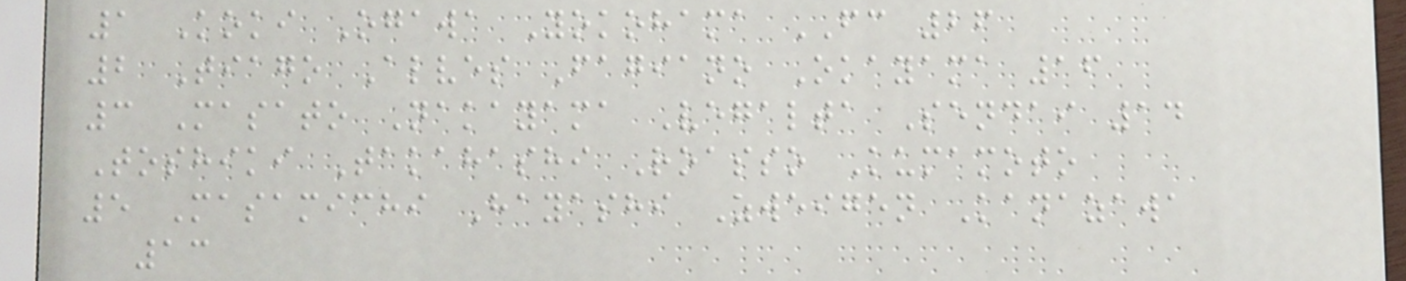1 Koki Ogawa Yokohama FC 26
2 Tiago Alves Fagiano Okayama 16
3 Masato Nakayama Vegalta Sendai 14
Toshiki Takahashi Roasso Kumamoto
5 Masamichi Hayashi Zweigen Kanazawa
13
